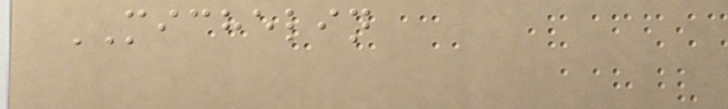MICHELIN
